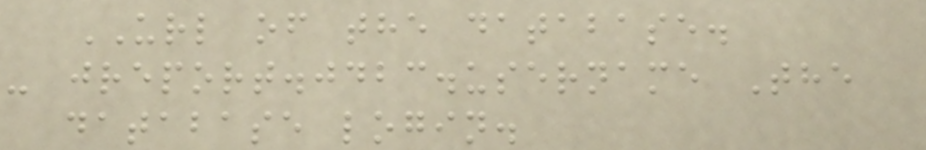URL of the database.
- jreport.jdbc.username The
database login.
